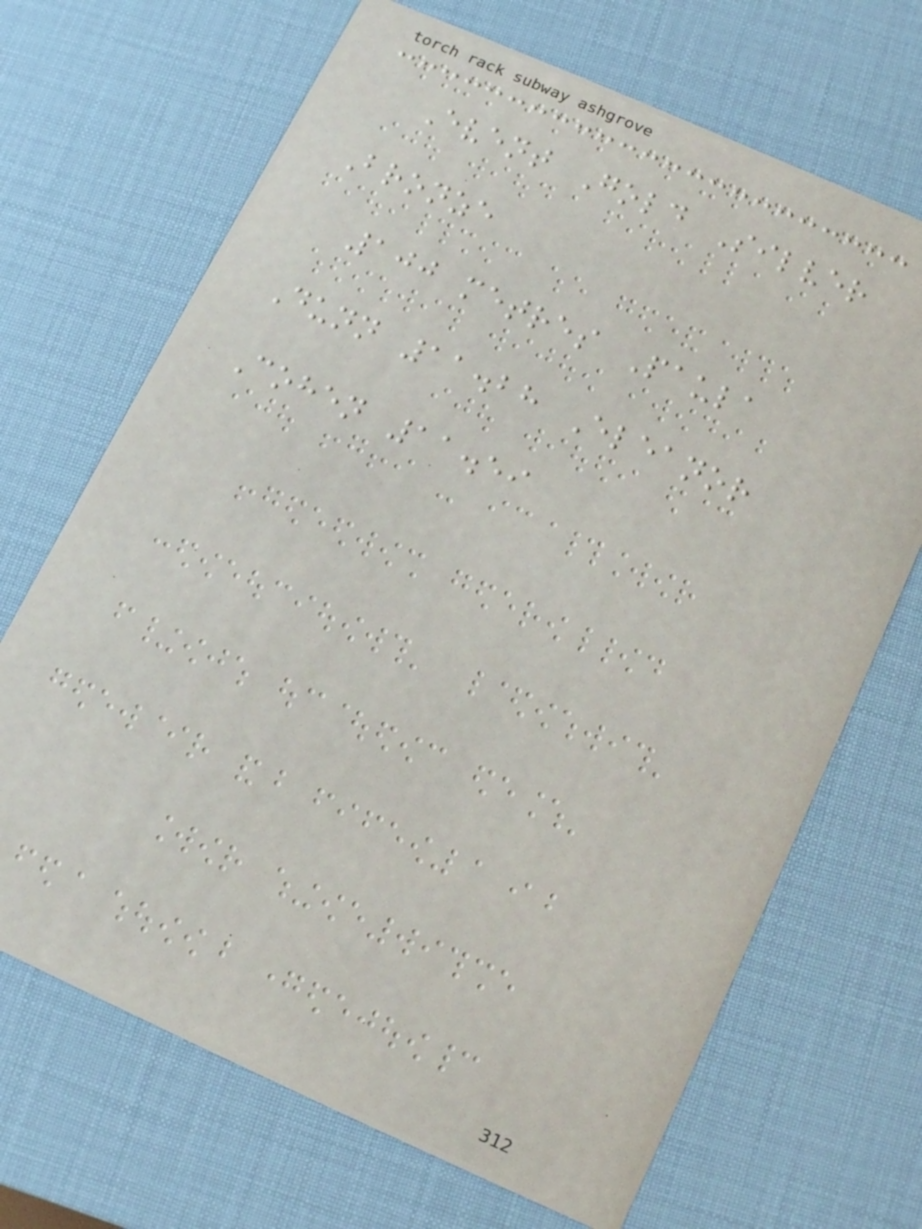Event Gold Silver
Bronze
100 metres Paula
Dunn 11.28 Eleanor
Cohen 11.59
